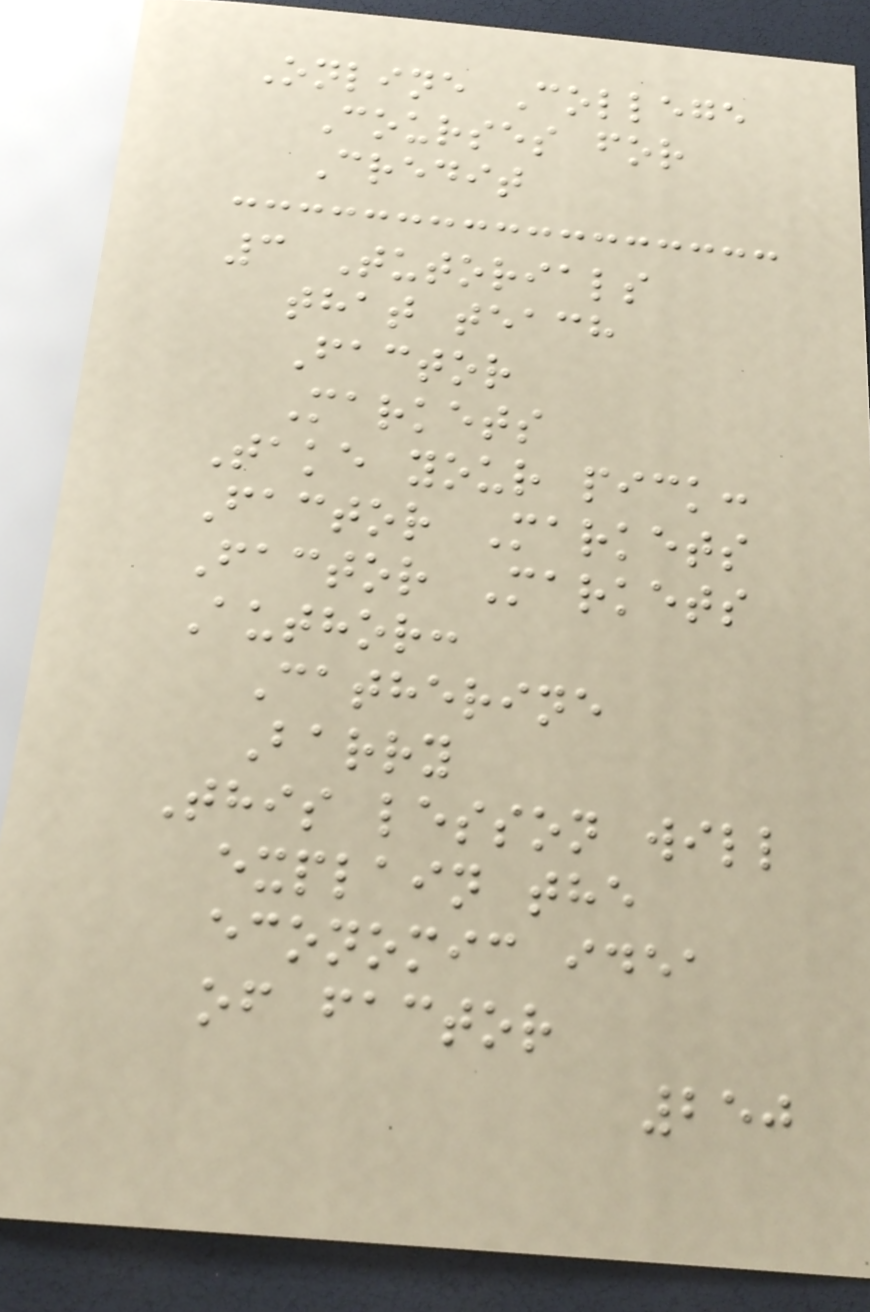Online College
Courses for
Credit
3 Tutorials
that teach
Factor
Markets
Take your pick:
Factor Markets
Factor Markets
Author:
Catherine
Barry
This lesson will
explain the
economic idea
of factor
250
